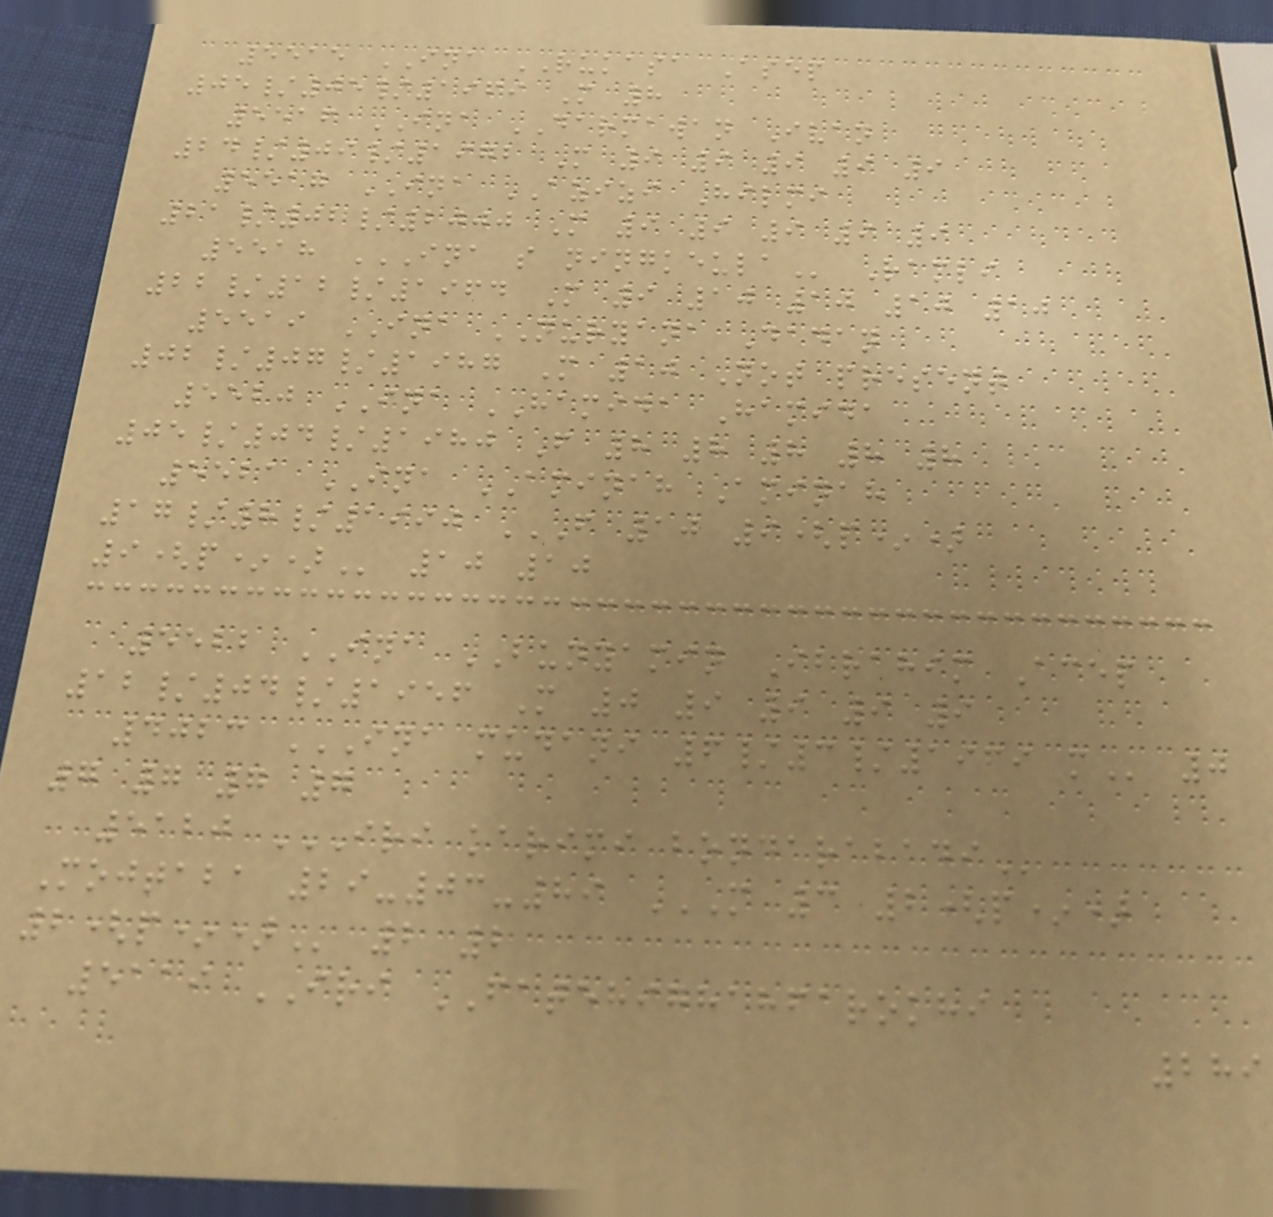5515 INA RUKASA Asep
05/05/1969 M 8
5516 INA DARMAWAN Ivan
24/09/1972 M 9 9 9 9 9
5517 INA AZIZI Hilmi
21/02/2000 M 9 9 9 9 9
5518 INA S NINGKEULA Ramli
22/12/1964 M 9 10 10 10 10
5519 INA NURYANA Dadan
02/07/1987 M 10 Not present
5520 INA HAMIDA Hamida
05/04/1980 F 8 8 8 8 8
5521 INA AMINAH Aminah
17/8/1990 F 10 9(P*)
9(P*) 10 10
5522 INA BUNYAMIN Ibrahim Acep
12/04/1956 M 0 9 9 9 9
4023 INA MUDANI 6/3/1969 M 0
7 7 7 7
5120 IRI KARIMI BONDARABADI
Mojtaba 29-03-89 M 3 2(P*)
2(P*) 2 2
5119 IRI FATEHIGHAHFAROKHI
289
